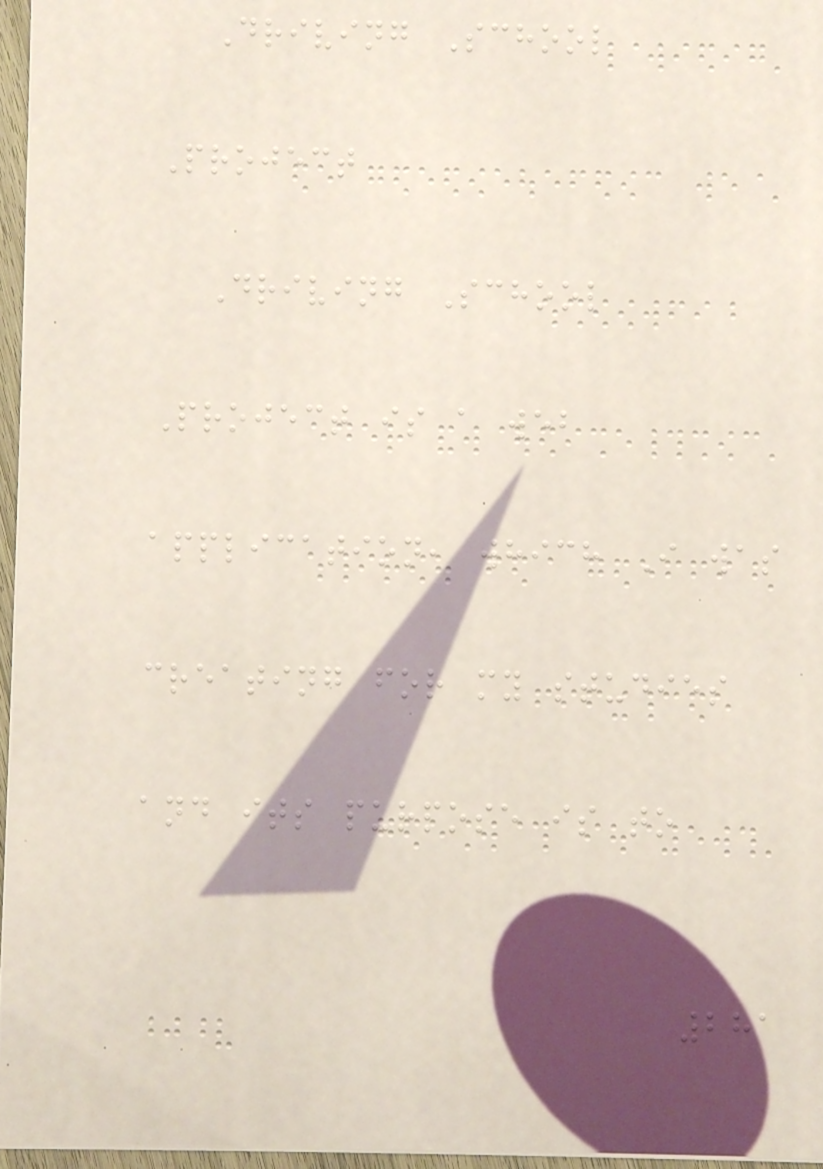Driving School
Project
Driving School
Project is a web
application, which I was
creating for my studies
and its purpose is to
281
